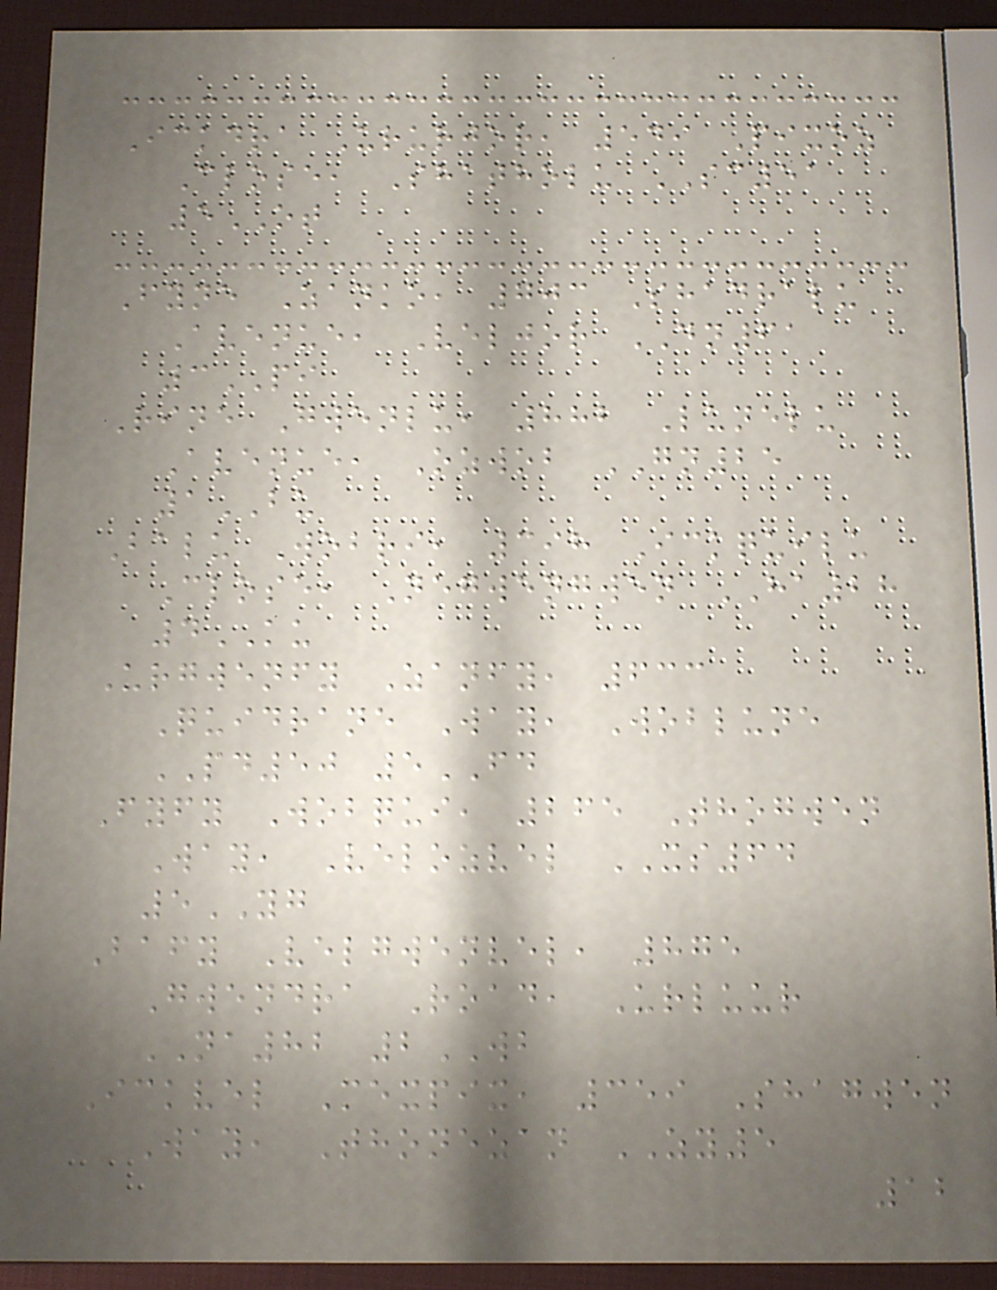Ickdra Ururjor, 549 Pixoz
Close, Shatholu SC51
5OT
Fyne Zanko, 703 Shadralu
Avenue, Veljor DN61
3PI
Rine Gwenlu, 882 Lunelu
Avenue, Ozwob GN25
1BU
Balu Wobri, 398 Ickquilu
Close, Negwengwen HA28
4KU
Urgwenfy Zanfy, 633
Quidrane Way, Woblune
PD50 5FD
Fyfy Wobqui, 265 Thogwen
Way, Velozvel XS64
5YG
Bafy Velgwenvel, 875
Gwendra Road, Urluur
NA82 2WB
Ickvel Mexpix, 359 Shagwen
Way, Thonezan ZY5
12
